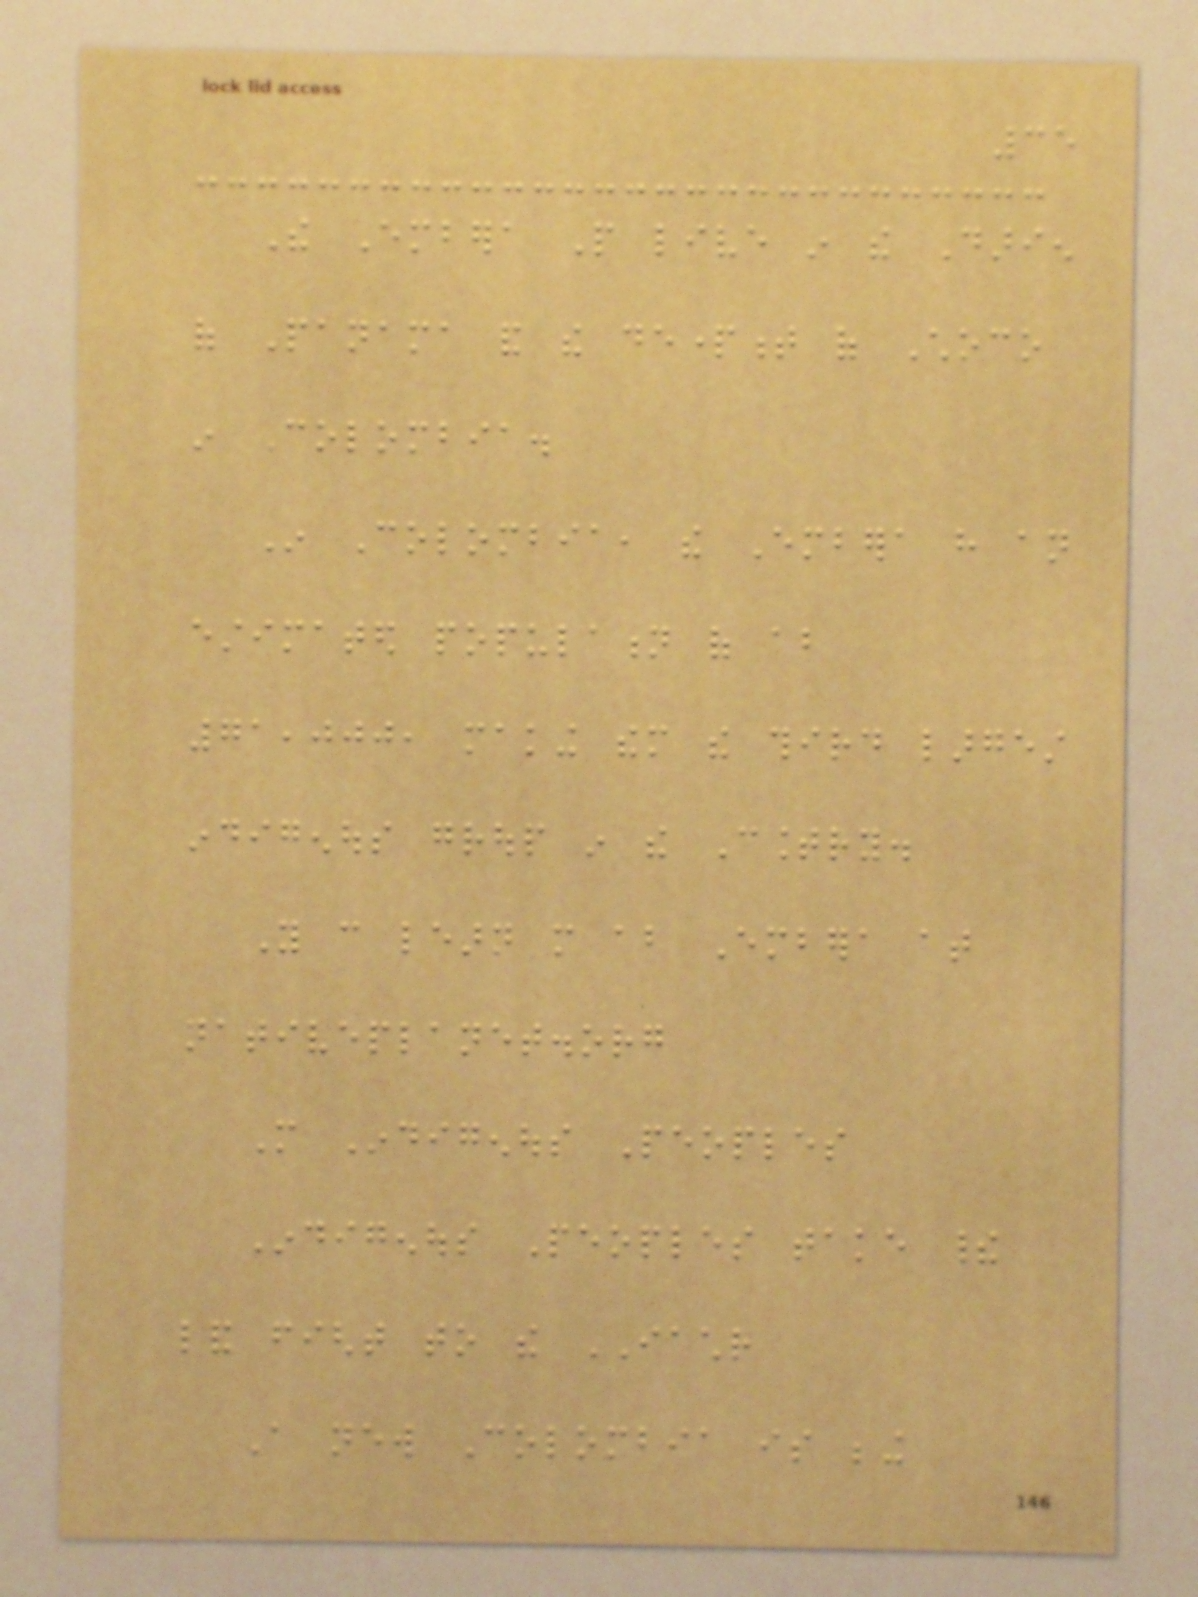35
The Embera People live in the Darien
of Panama and the department of Choco
in Colombia.
In Colombia, the Embera have an
estimated population of about
71,000, making them the third largest
indigenous group in the Country.
You can learn more about Embera at
nativeplanet.org
More Indigenous Peoples
Indigenous Peoples take their
land fight to the IACHR
A new Colombia is being
